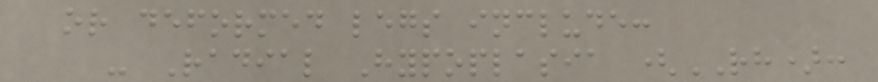or deformed legs include:
- Radial Hypoplasia (RH):
